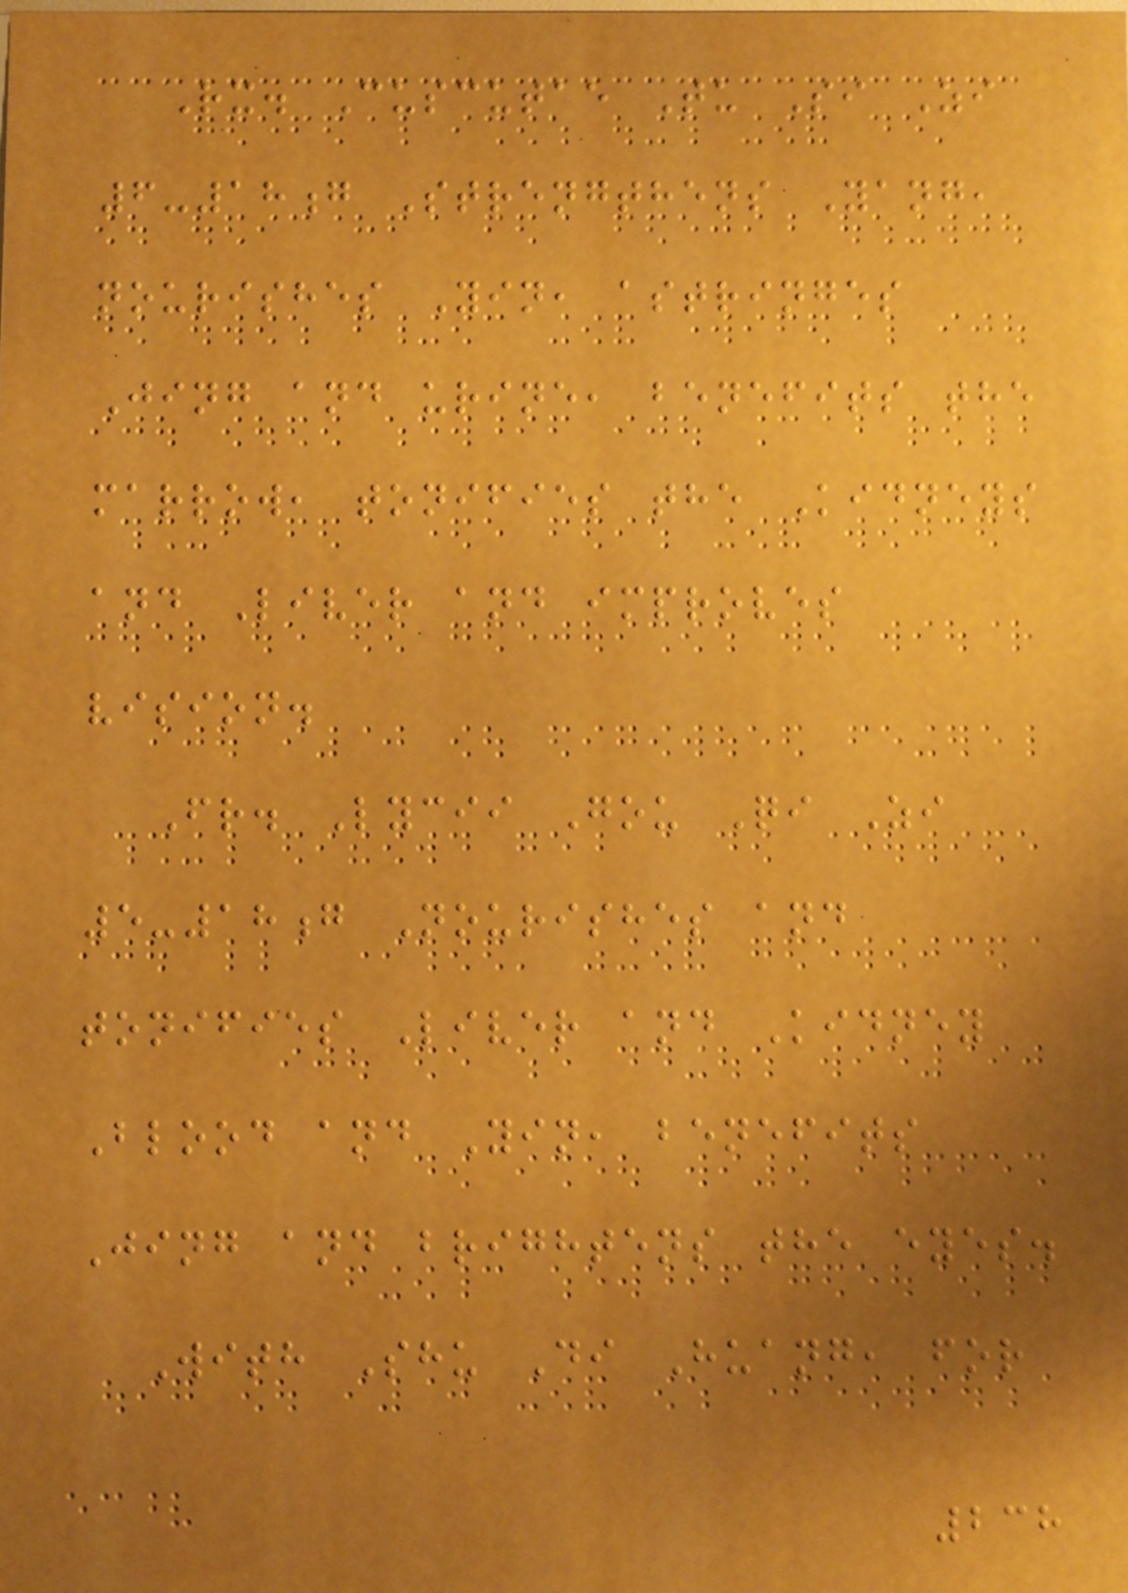Rx. Cuscutae Tu Si Zi
6-18g Strengthens Yang,
nourishes Yin, astringes
Jing and urine, benefits the
marrow, tonifies the Kidneys
and Liver and improves
vision.
Fr. Lycii Gou Qi Zi
5-18g Nourishes and
tonifies Liver and Kidney
Blood and Yin, benefits
Jing and brightens the eyes.
With Shu Di Huang, for
238
